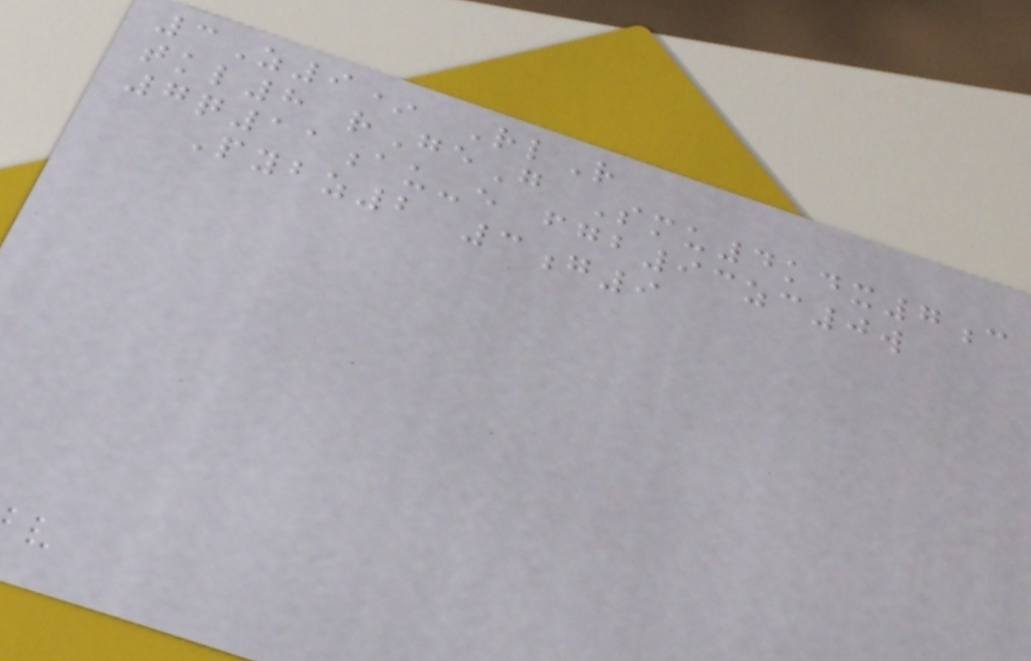3Z9* RlR
tkl8 rGeG Smu4kdx7c
7q11au-e fgb93zc0w
Pybz2 3g9
